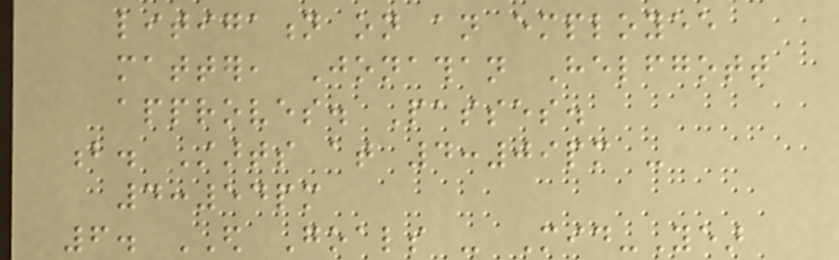litigation on an employee
matter, Jonathan Helfgott
approves. Passes.
b. Starts at 4:09pm -
4:54pm
6. ED Goals - Mid-Year
